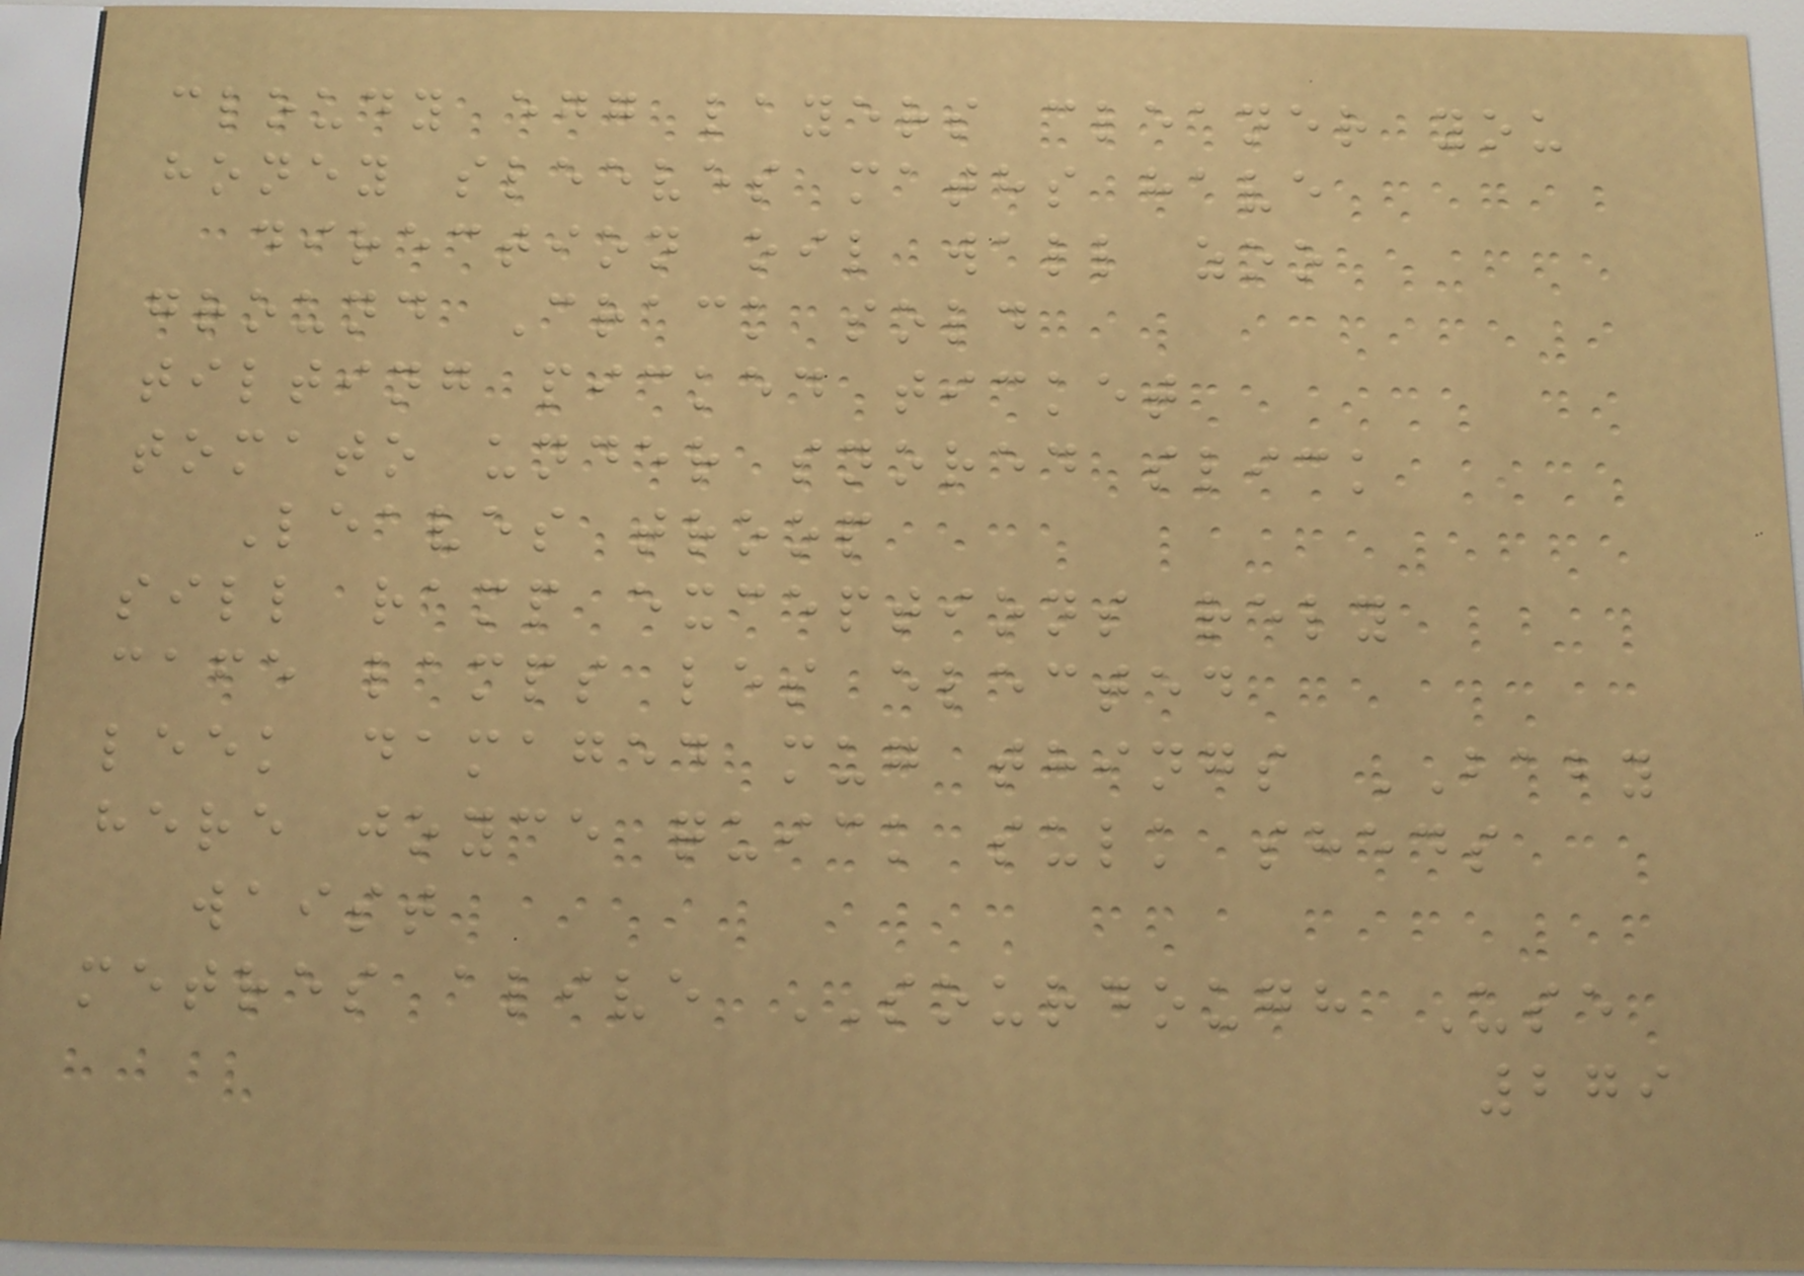cloudy egg layers cleaner you
honey sleeves maths have
direction oil wall zoo
ground Crack sold
tilting picked ticket
tomato under snored slick
Leaves troop
sill ramp exceptions rely
cafe lamps les elected
leek damaged mug things BABY
here joyce quick sulk sheds
waist
metres alive SOURDOUGH Use
279
